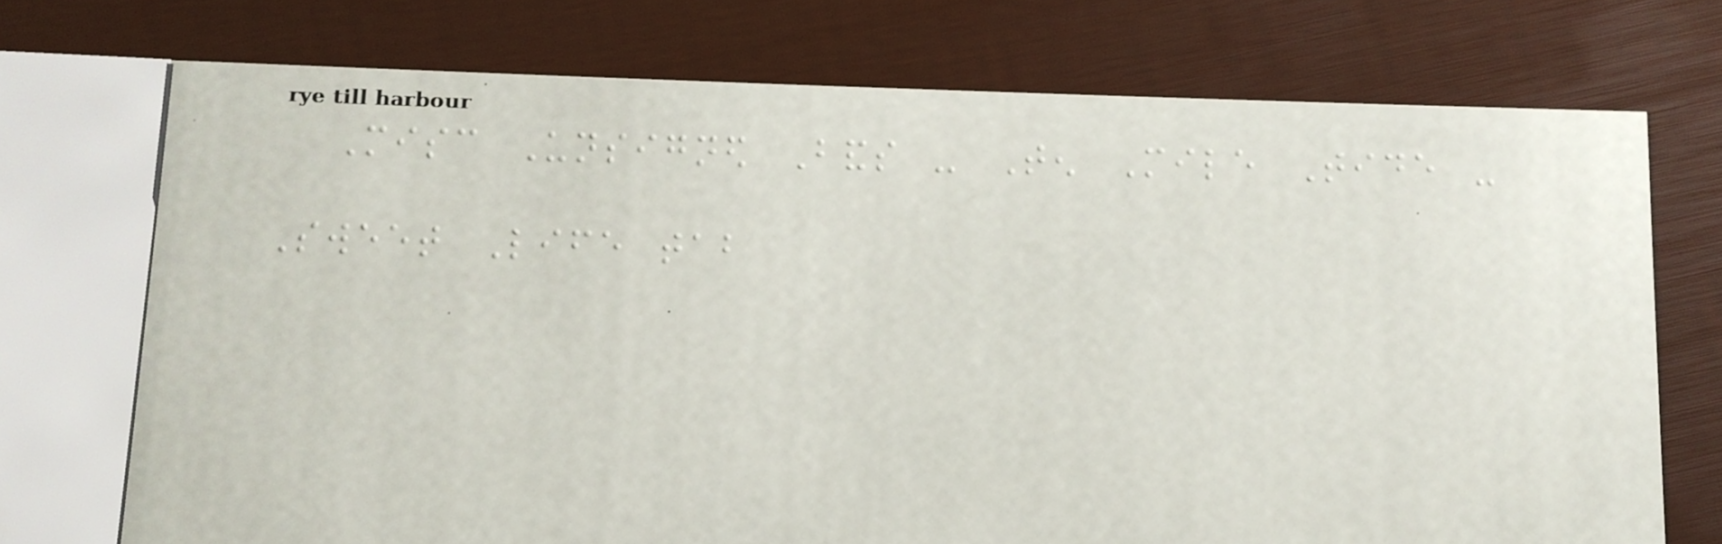Misc Unsigned Bands - Ten Mile Tide -
Sweet Life tab
